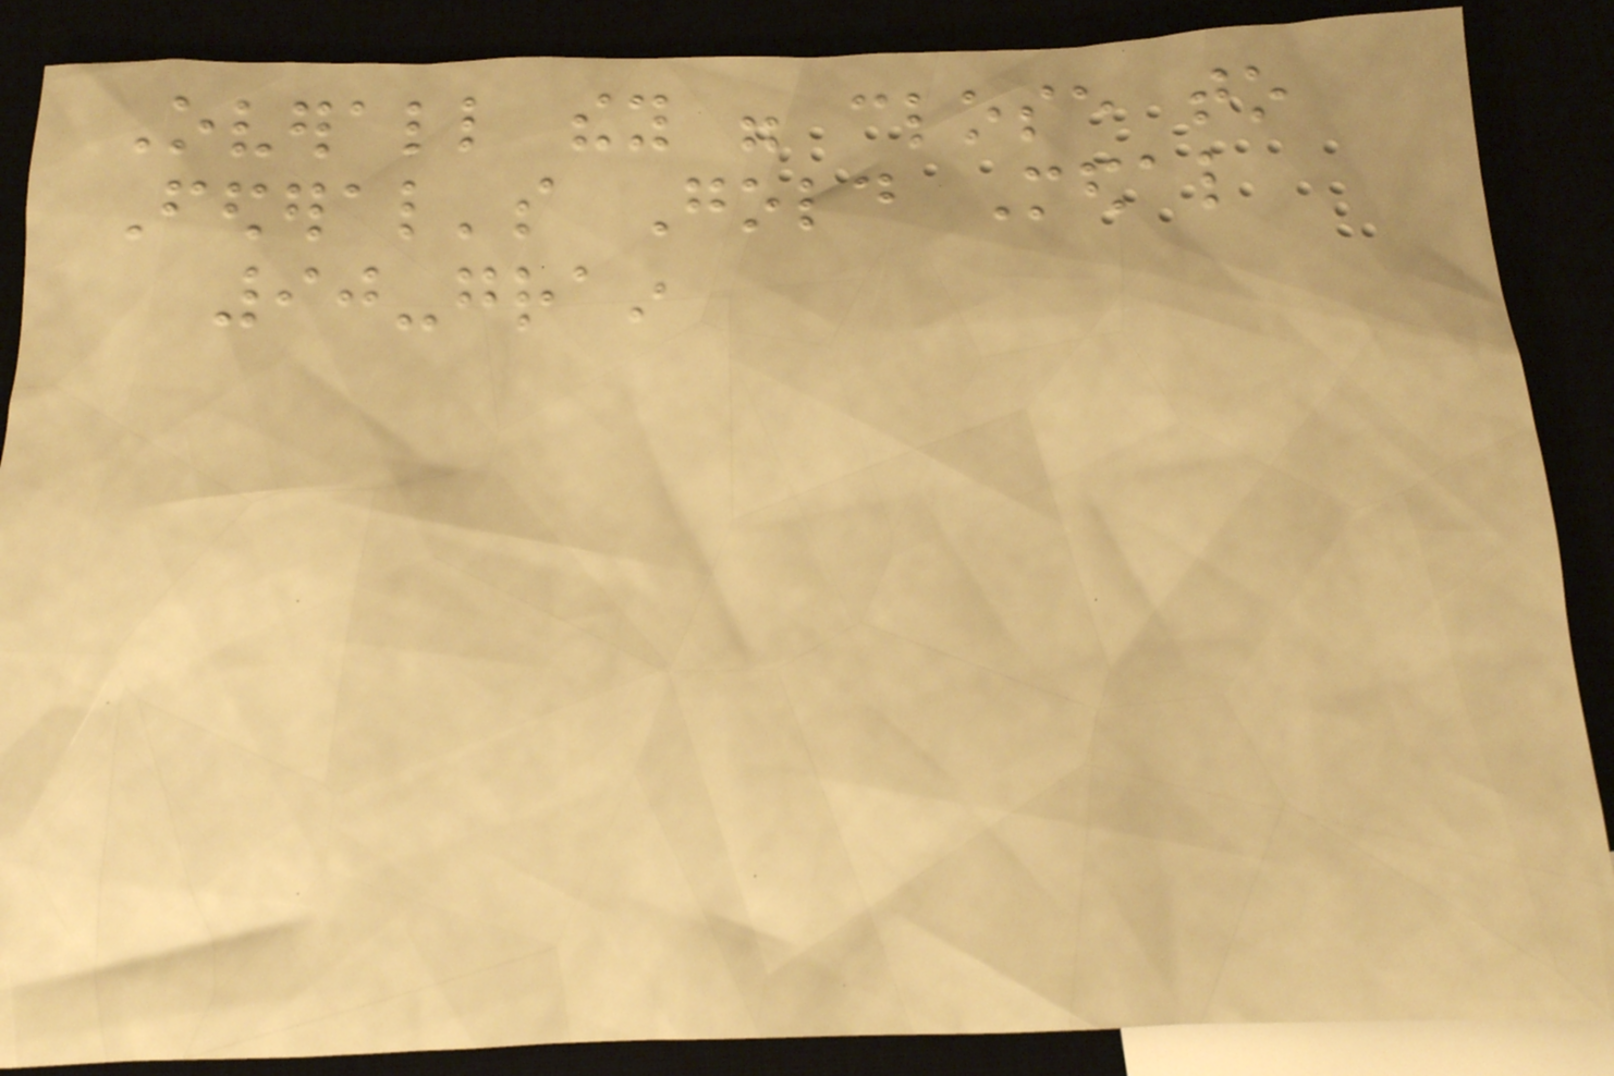Overall they were close to
Federal's Gold Medal
90-grain
